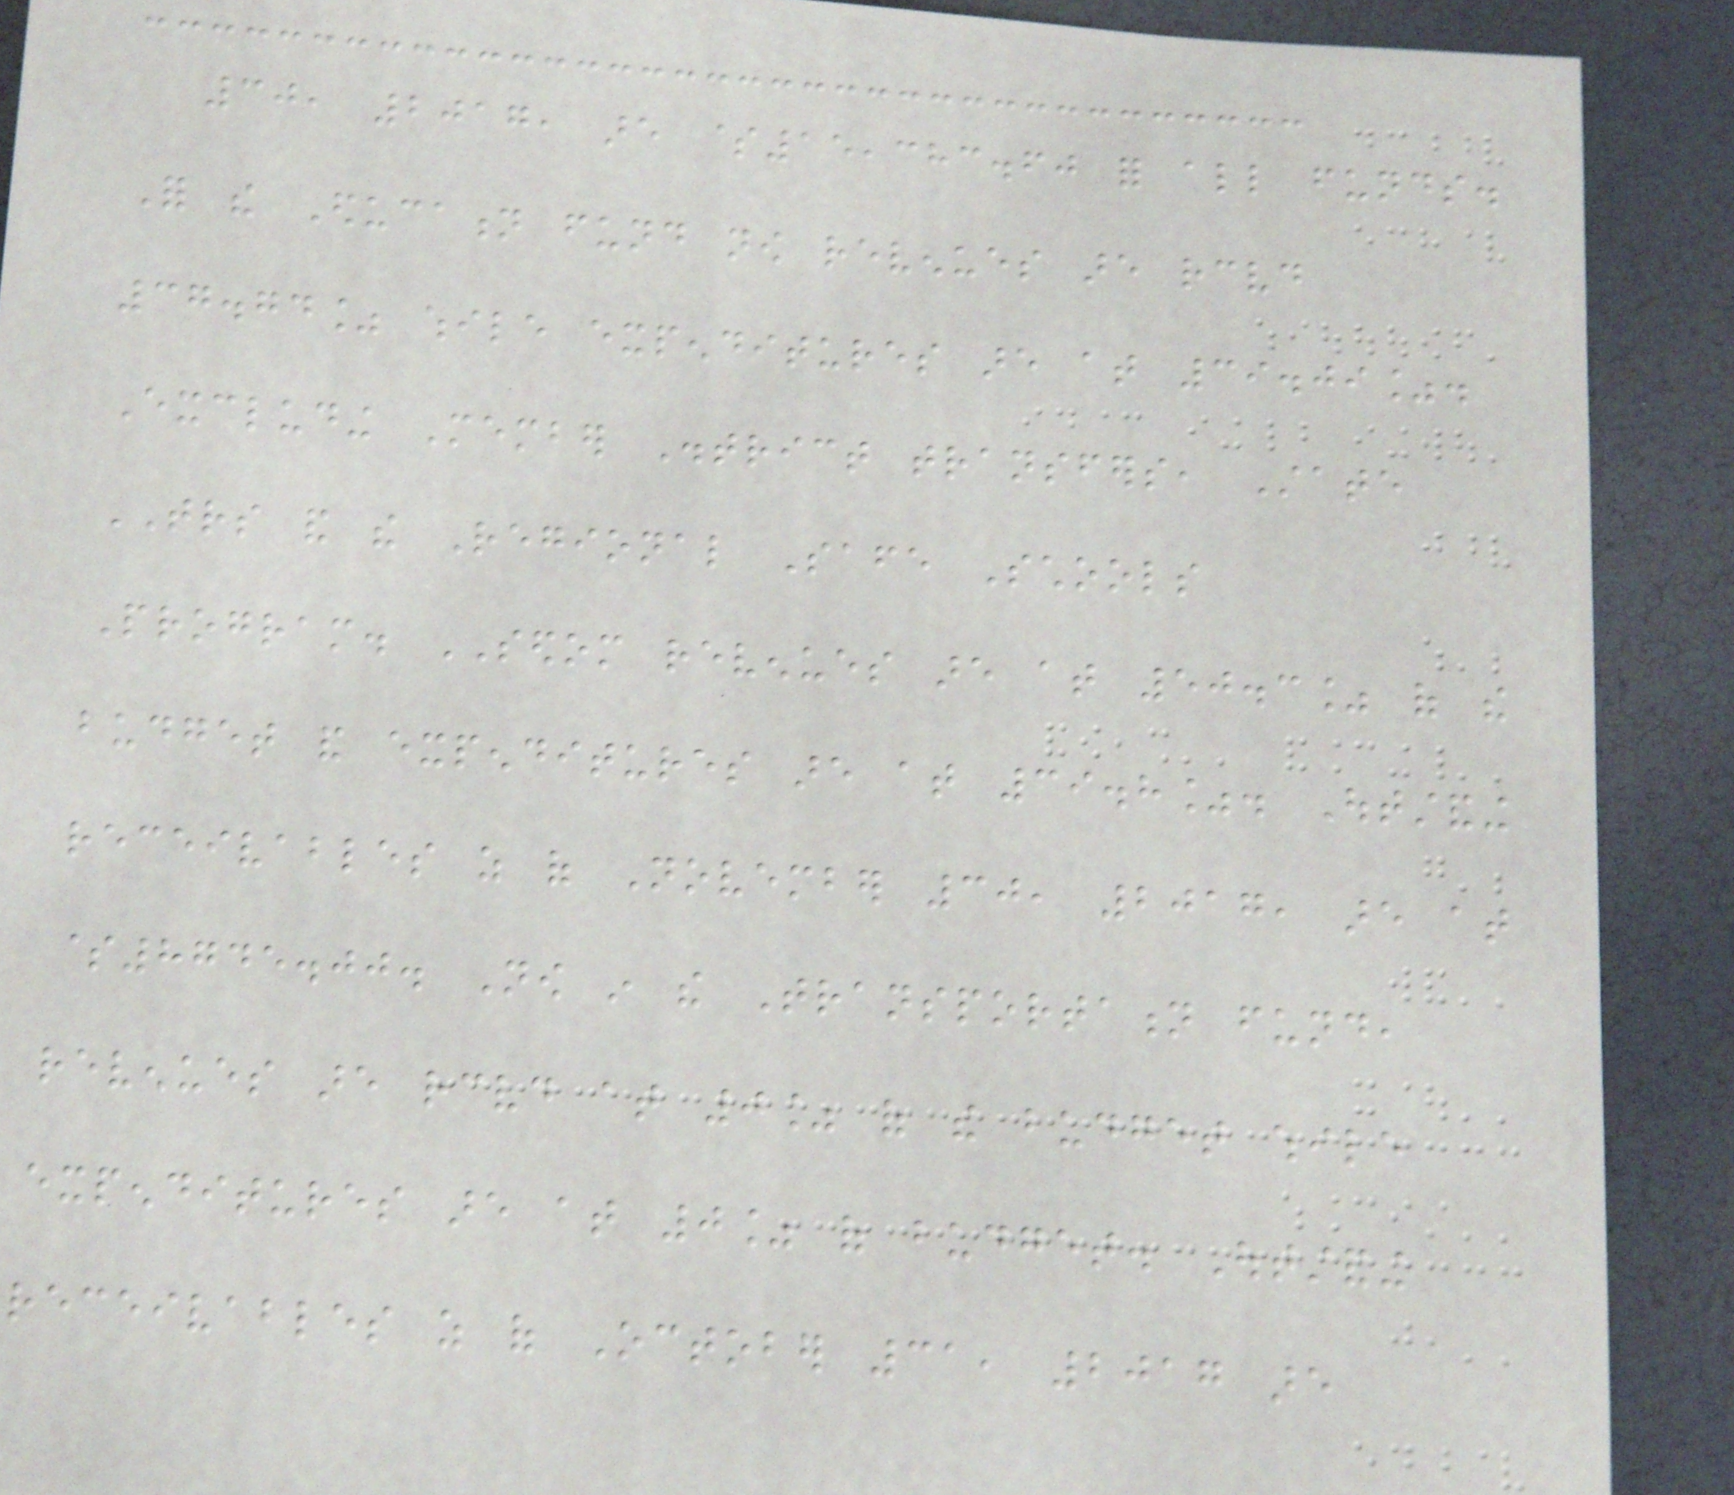30, 2017, are $15,383.60 for all funds.
For the Education fund now revenues are received
37.74% while expenditures are at 39.09%.
Excluding Member District transfers, State
TRS and the Regional Safe Schools
Program. SEDOM revenues are at 50.3% of the
budget and expenditures are at 39.8%. Outstanding
receivables as of November 30, 2017, are at
$8745.00. Now in the Transportation fund,
revenues are received at 0% of the budget while
expenditures are at 0% of budget. Outstanding
receivables as of October 31, 2017 are
